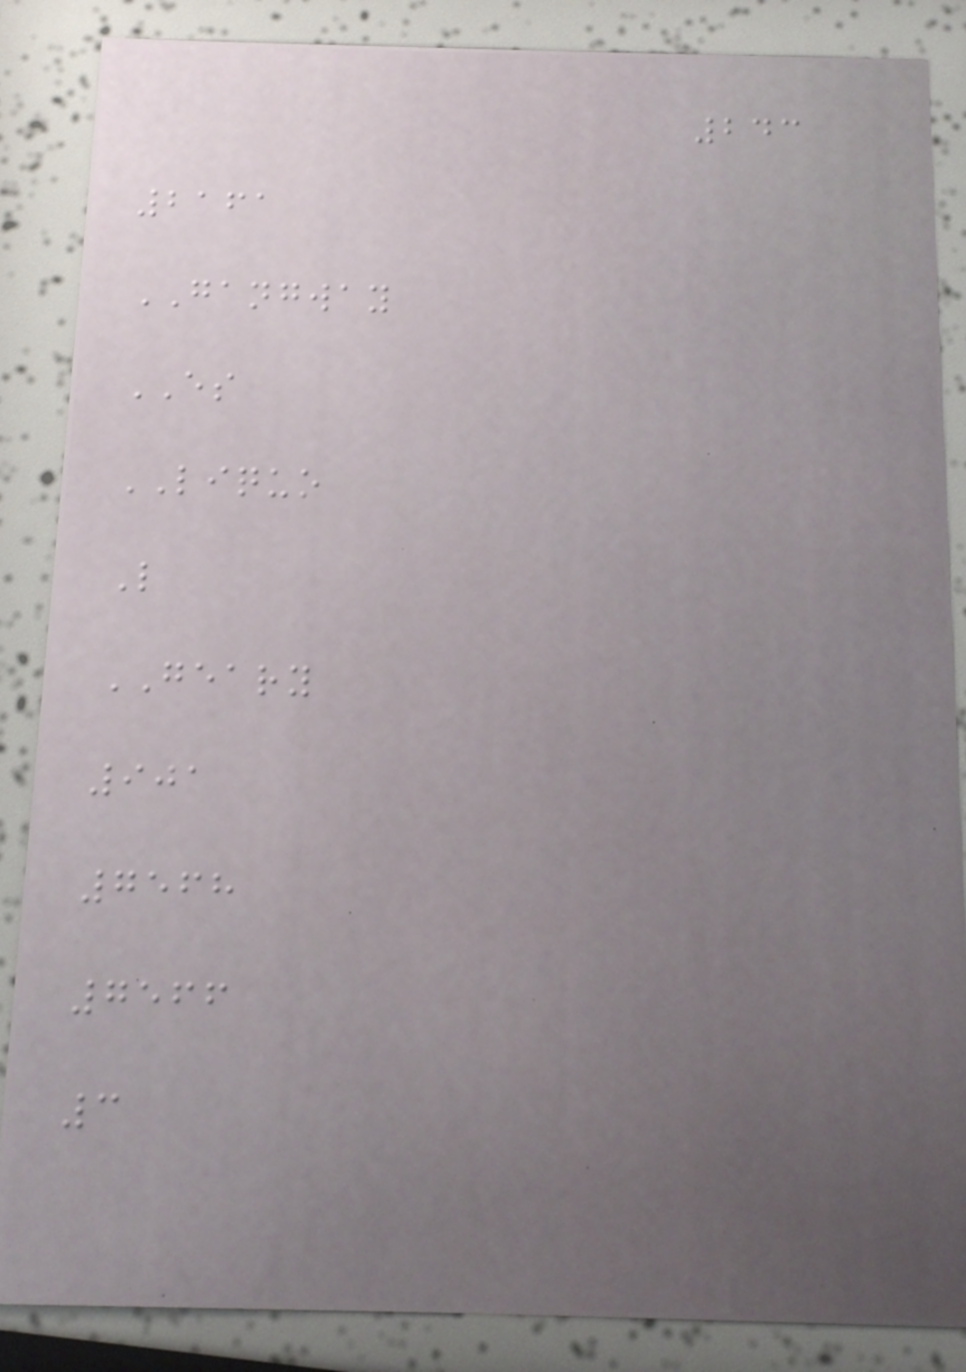243
2161
GANGWAY
ES
LIQUO
L
GEARY
901
7568
7566
3
